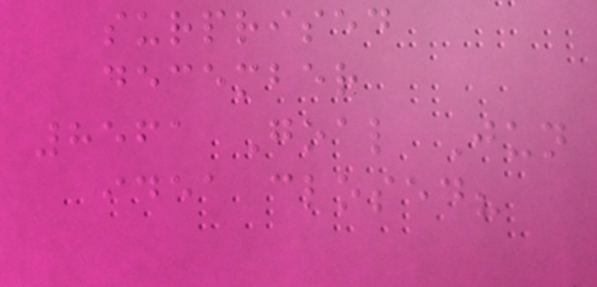surprised
december
8561 Goal Jun
idea closed?
